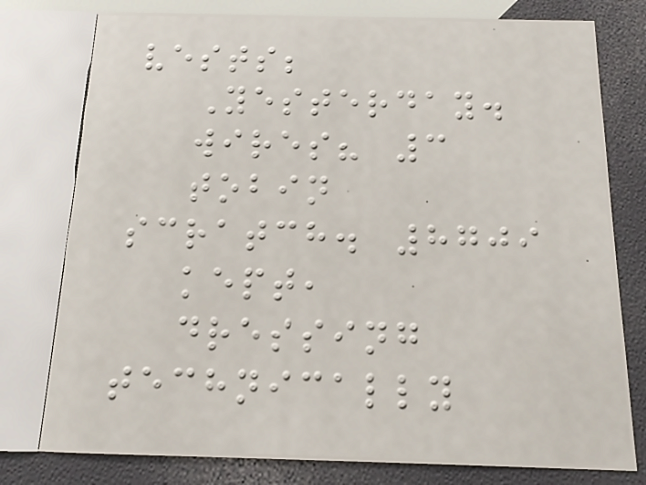vests;
Yesterday.
wires? 3
tobin
scratch. 8709
kept,
dressing
technically
